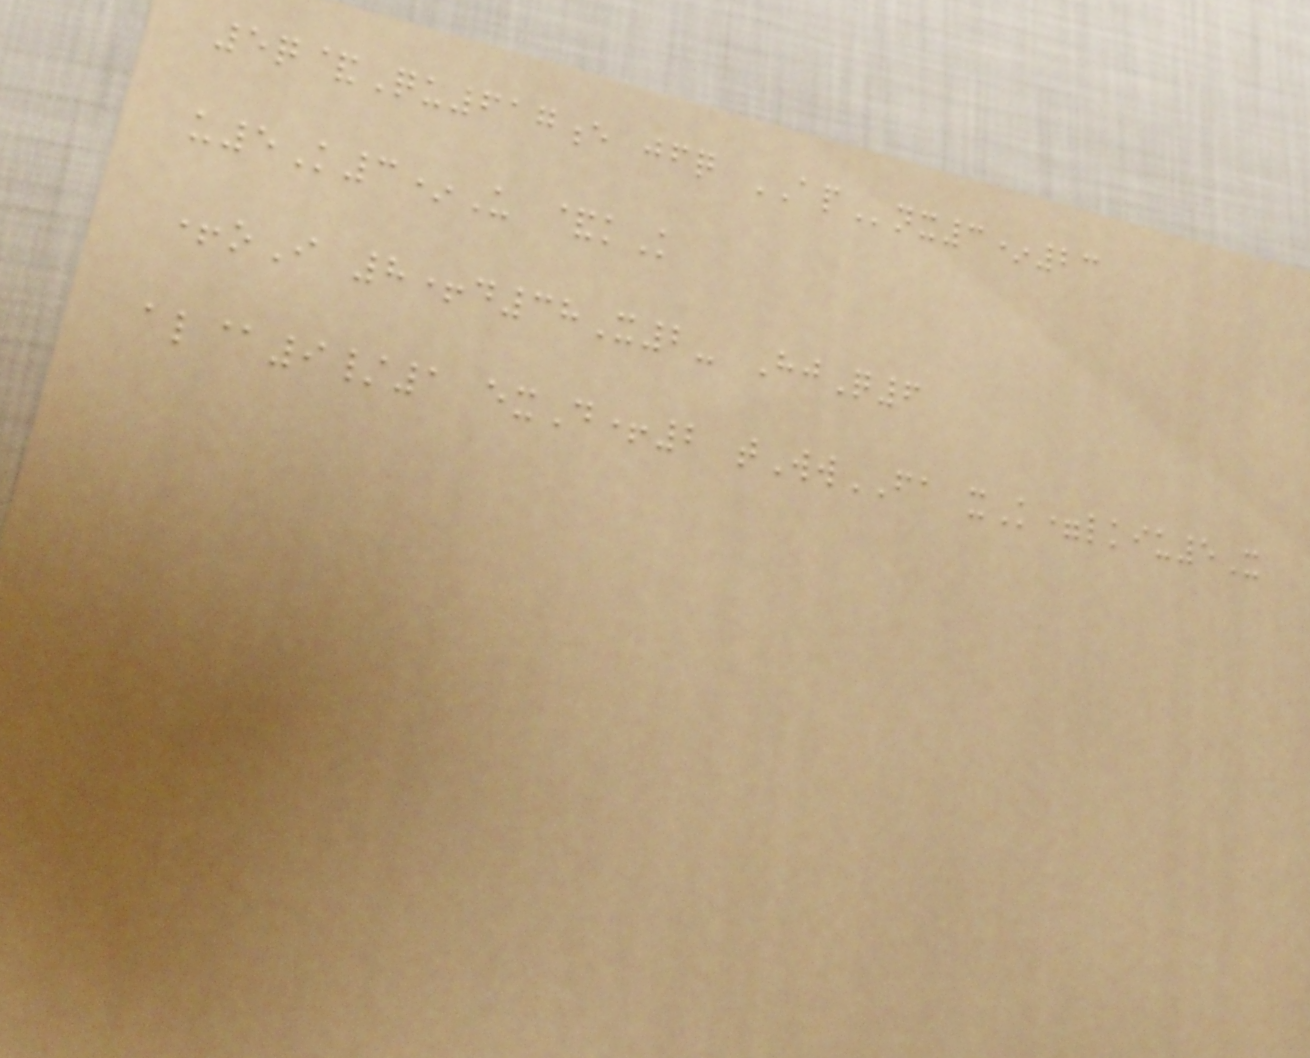5q&Qu617e jfq APnx3*23
u5K3*U &kK
+oI 8+d38X2- HjQ6
al@9/1 exD+2 tWwFA xK=lkiu5X
